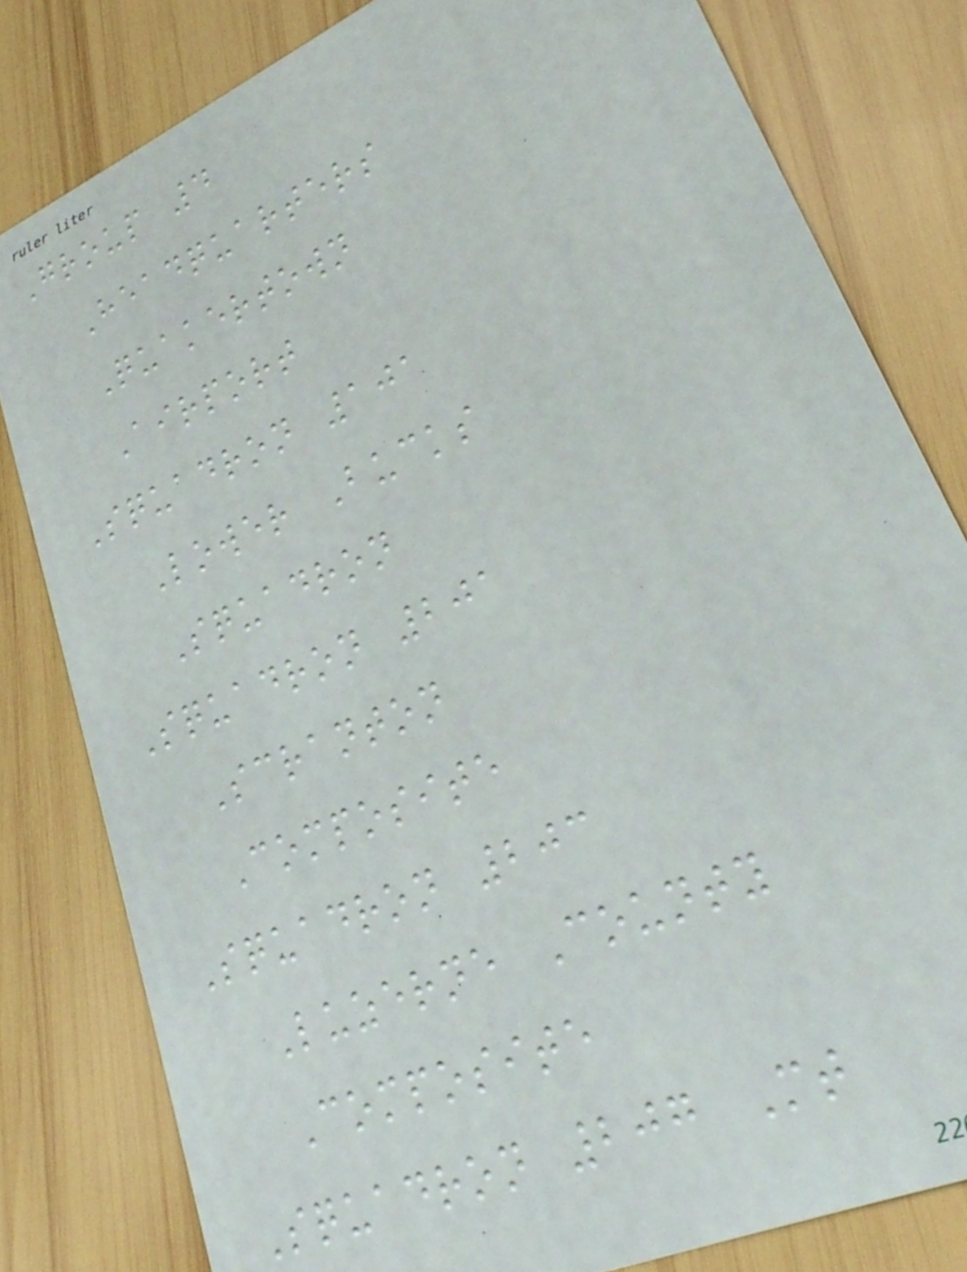Group 4
Headquarters
Quakertown
Airport
Squadron 101
Lower Bucks
Squadron
Squadron 201
Scranton
Composite
Squadron 203
Luzerne County
Composite
Squadron 207 Mt
